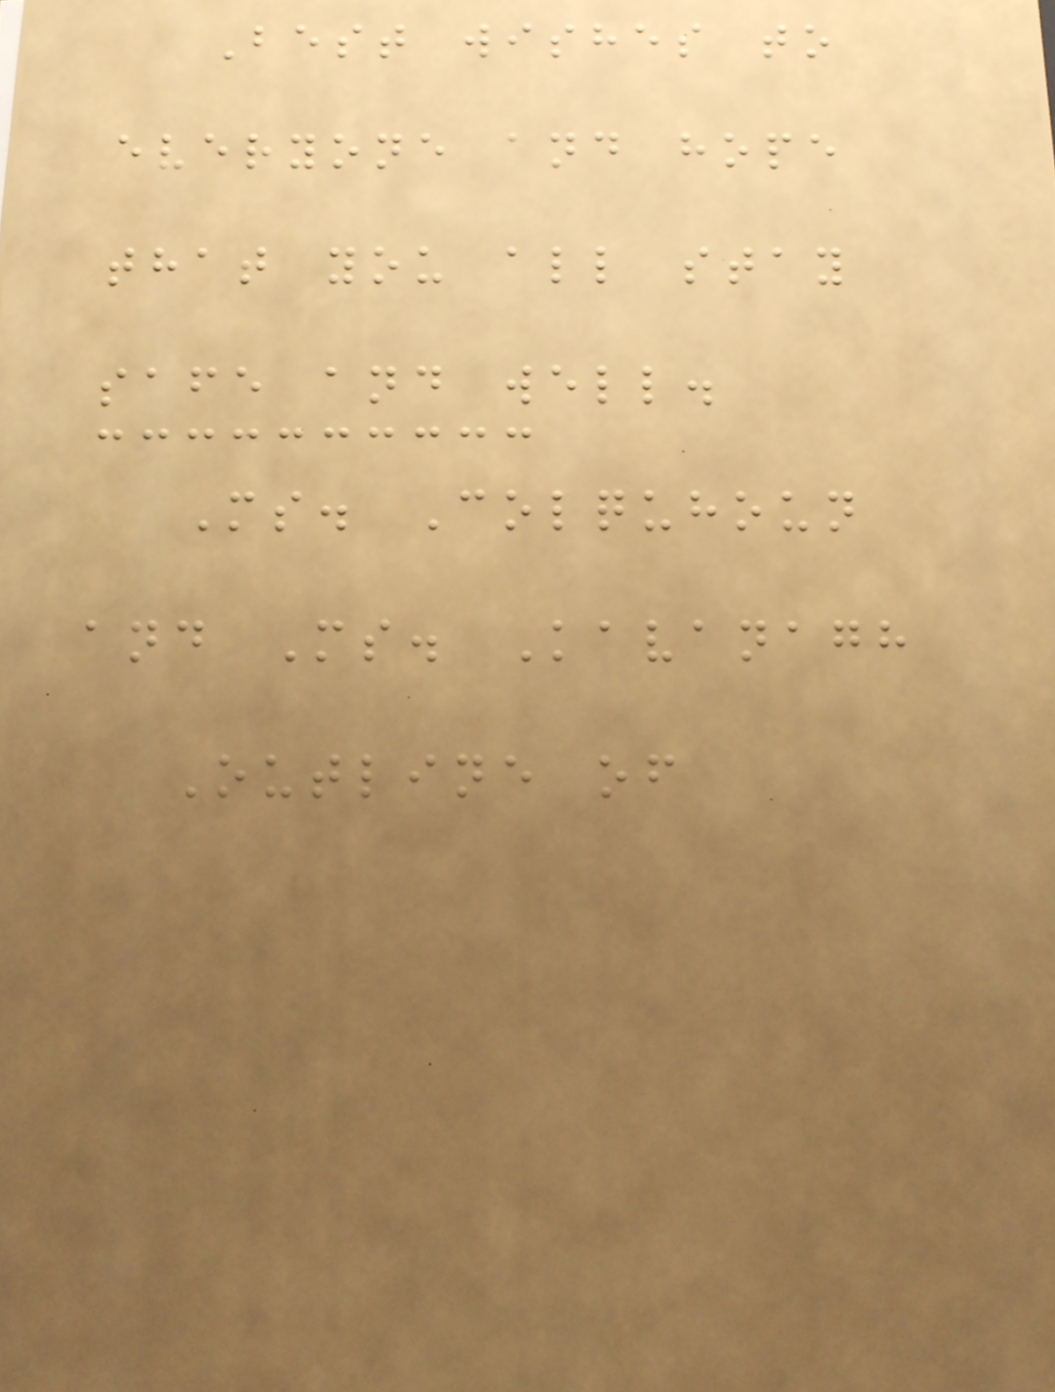Best wishes to
everyone and hope
that you all stay
safe and well.
Ms. Colquhoun
and Ms. Kavanagh
Outline of
